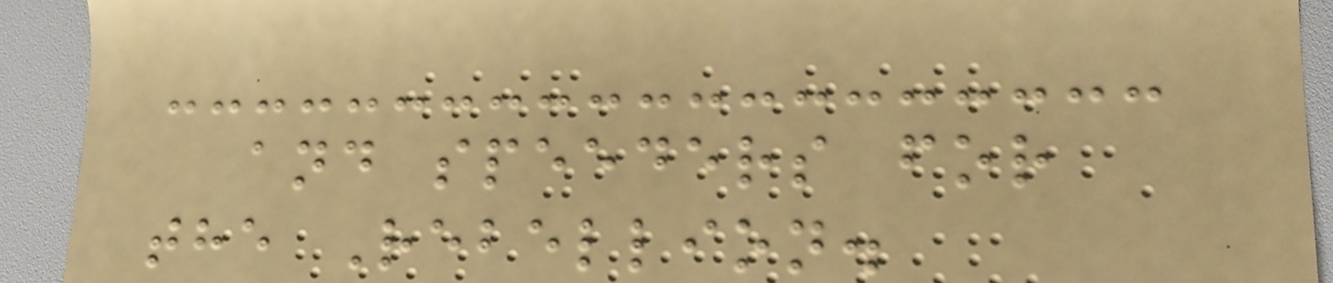and speeders for
the Rebellion.
